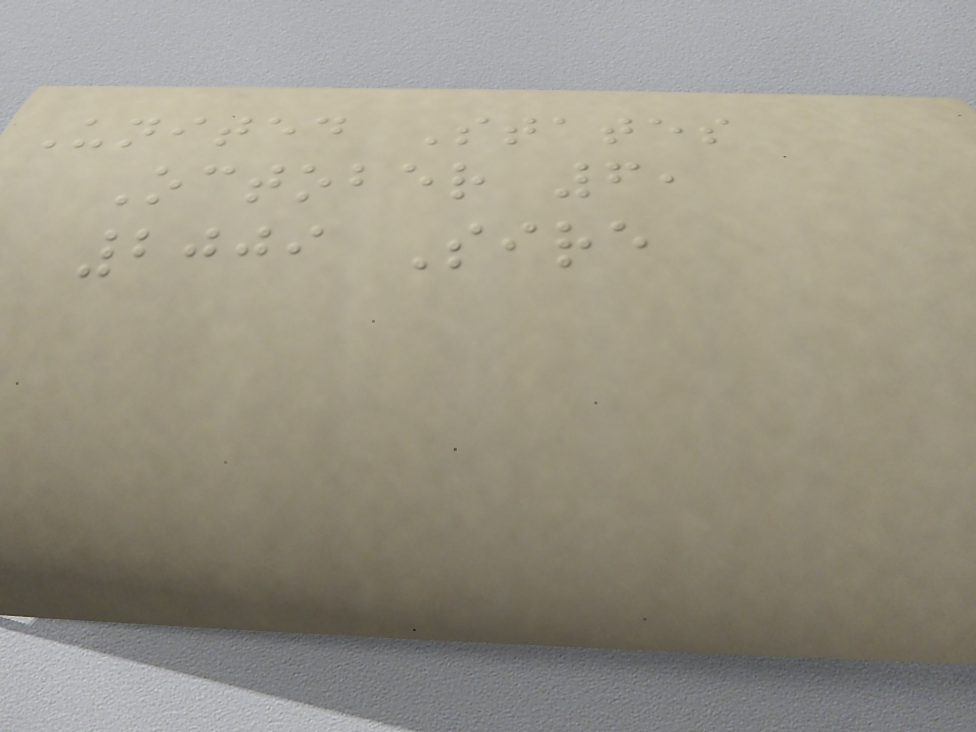United States
October 6,
2009 Sire
